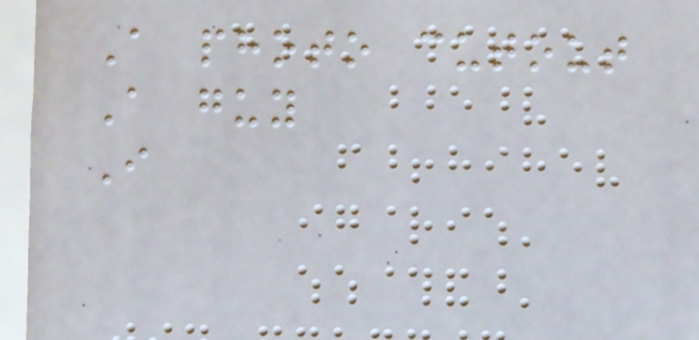A photo cutout
A guy
I
